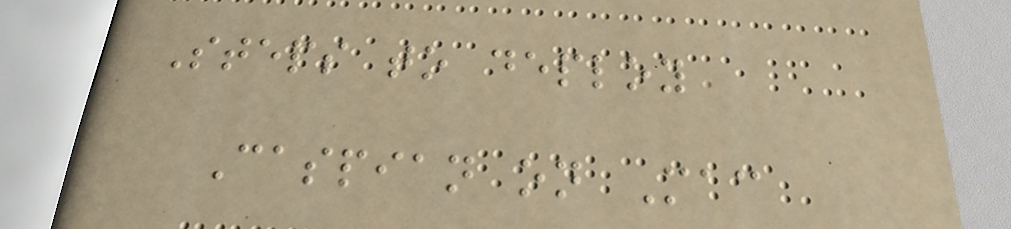Steps to deploy
Caspian on Mac
